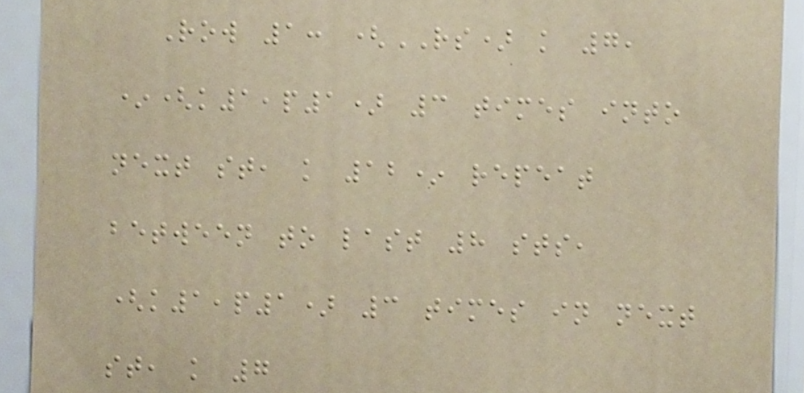Row 1: (RS) k 7,
*(k1,p1) 3 times into
next st, k 12* repeat
between to last 8 sts,
(k1,p1) 3 times in next
st, k 7
